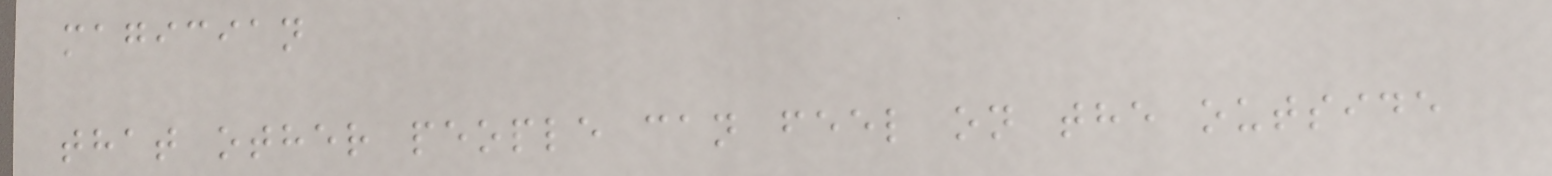magician
that other people can feel on the outside
